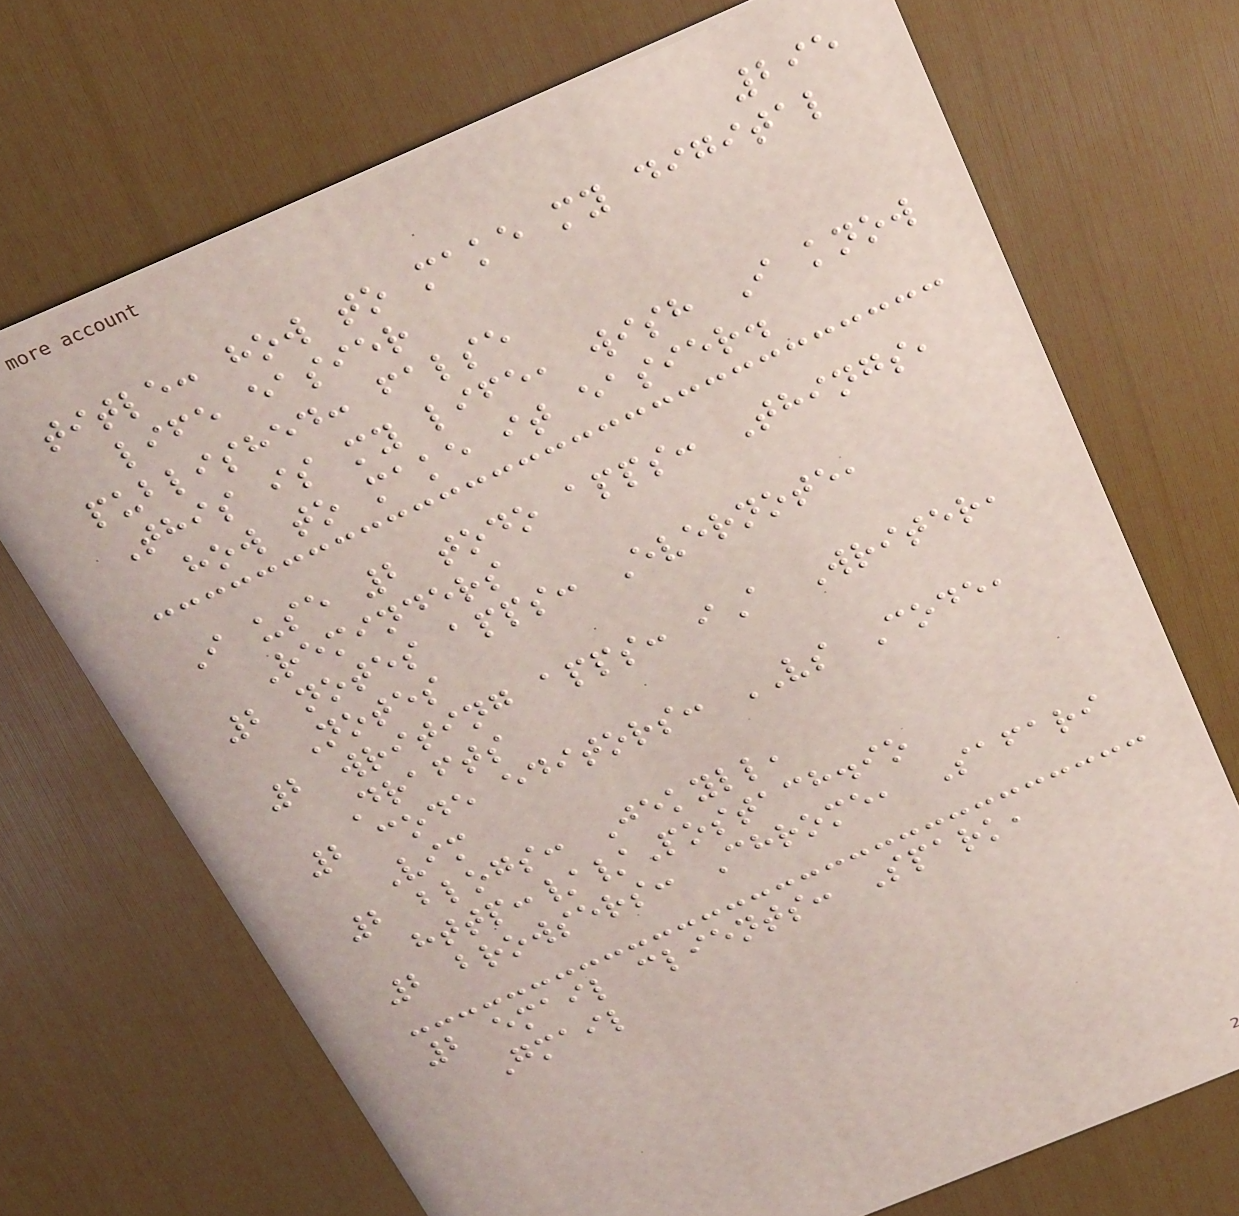295
title: how to make my digital
life easier
published: false
This is my life, wish I know
how to make it easier.
I use 2 todo apps: Things,
Reminders
2 notes apps: Evernote,
Notes
2 writing apps: iA Writer,
Drafts
2 code editors: VS Code,
Vim
2 blogs: Jekyll,
http://Postach.io
2 browsers: Chrome, Safari
2 email clients: Spark,
Gmail
